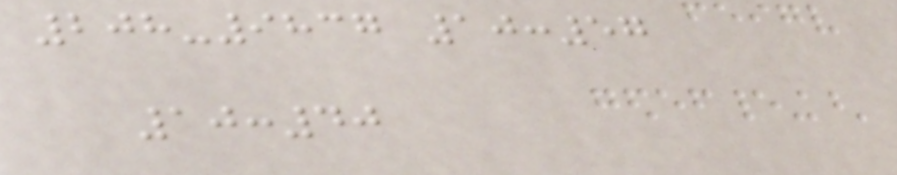208-9837 10:57
10:40
